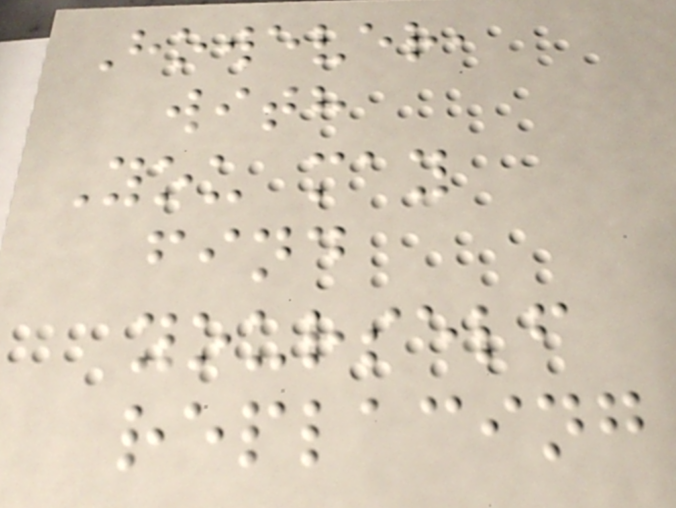However,
with
You may
find
yourself
replacing
